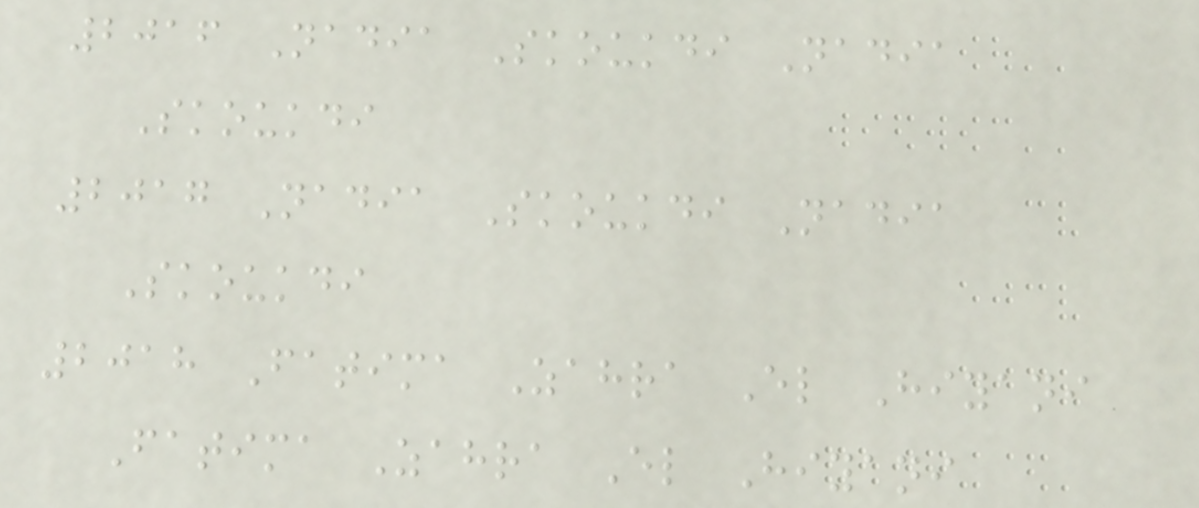2016 Nadia Skoukdi Nadia
Skoukdi
2017 Nadia Skoukdi Nadia
Skoukdi
2018 Fatima Zahra El Hiyani
Fatima Zahra El Hiyani
